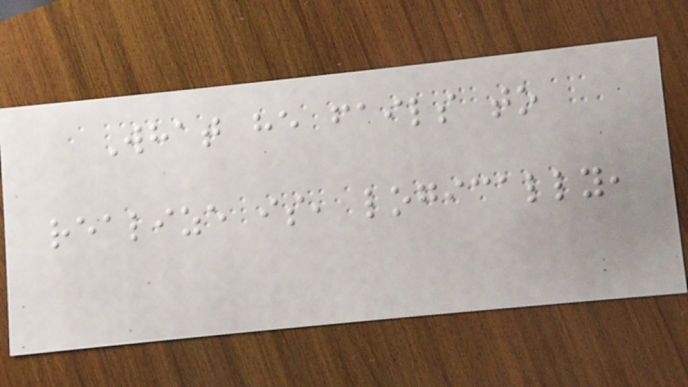What he fails to
realize is, logically,
